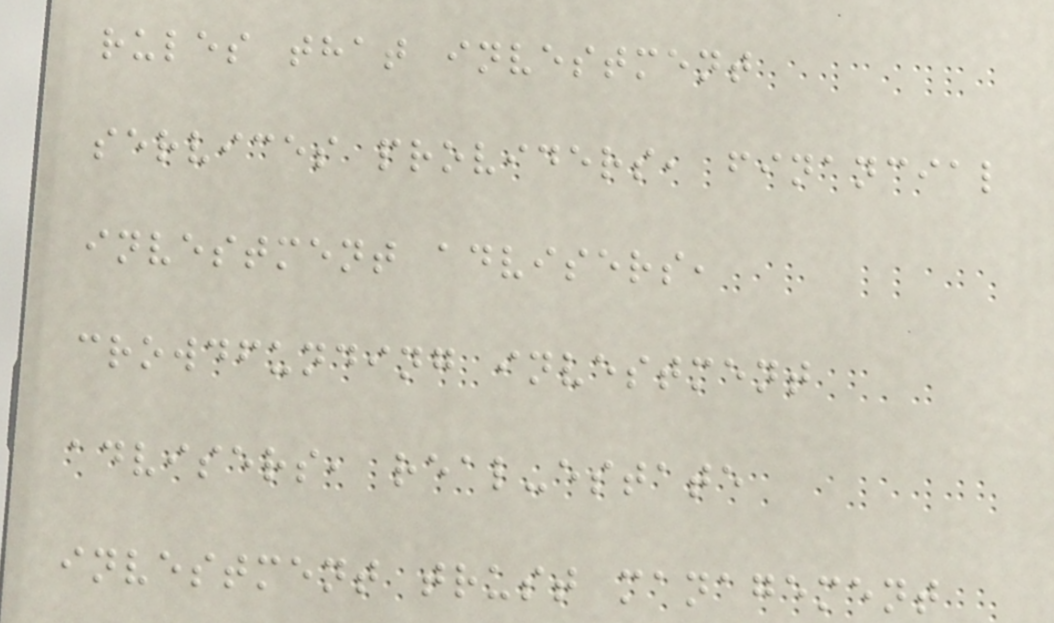rules that investment
services providers, financial
investment advisers,
crowdfunding investment
advisers, real-estate
investment trust management
